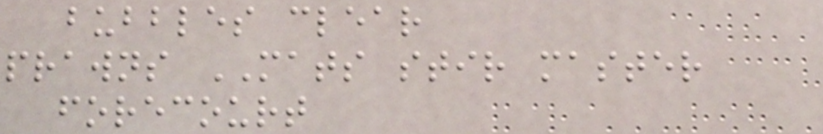bubbles clear
prawns MATS stir master
forecourt
